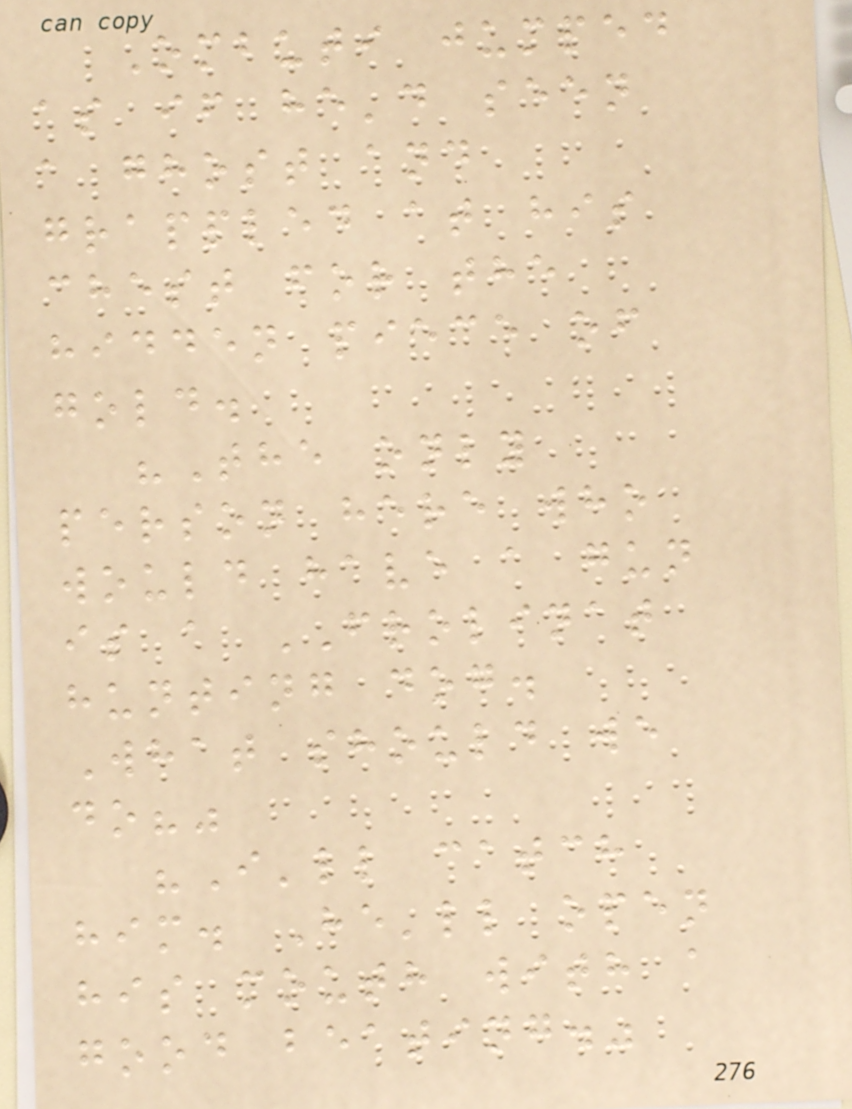Ombuti jumped
as if he'd seen
a ghost and
grappled at his
chest for the
hidden piece of
gold.
"The only
person here who
would have a gun
is a FROLINAT
hunting dog.
What should we
do?"
"I'll catch
him. He'll open
his mouth with a
good beating."
